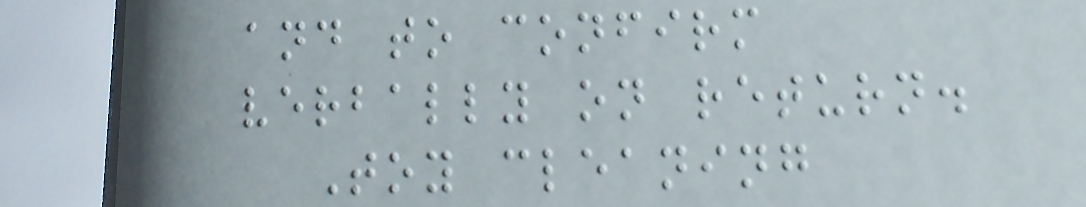and to confirm
verbally on return.
Toy cleaning
